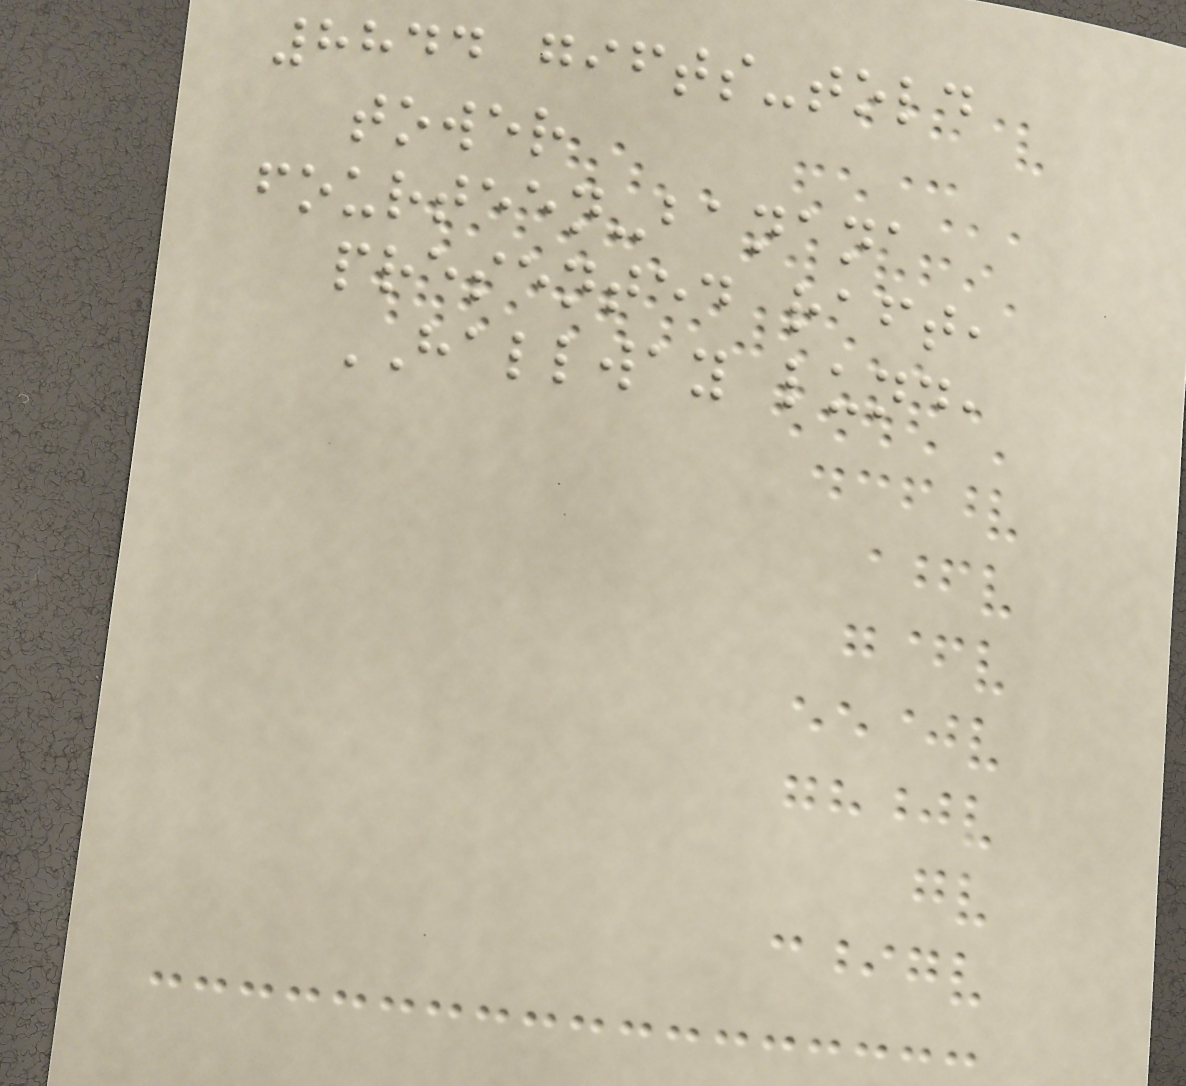8844 gifts-told
tower
fourteen-banana
presented raft,
HALLWAY lund,
